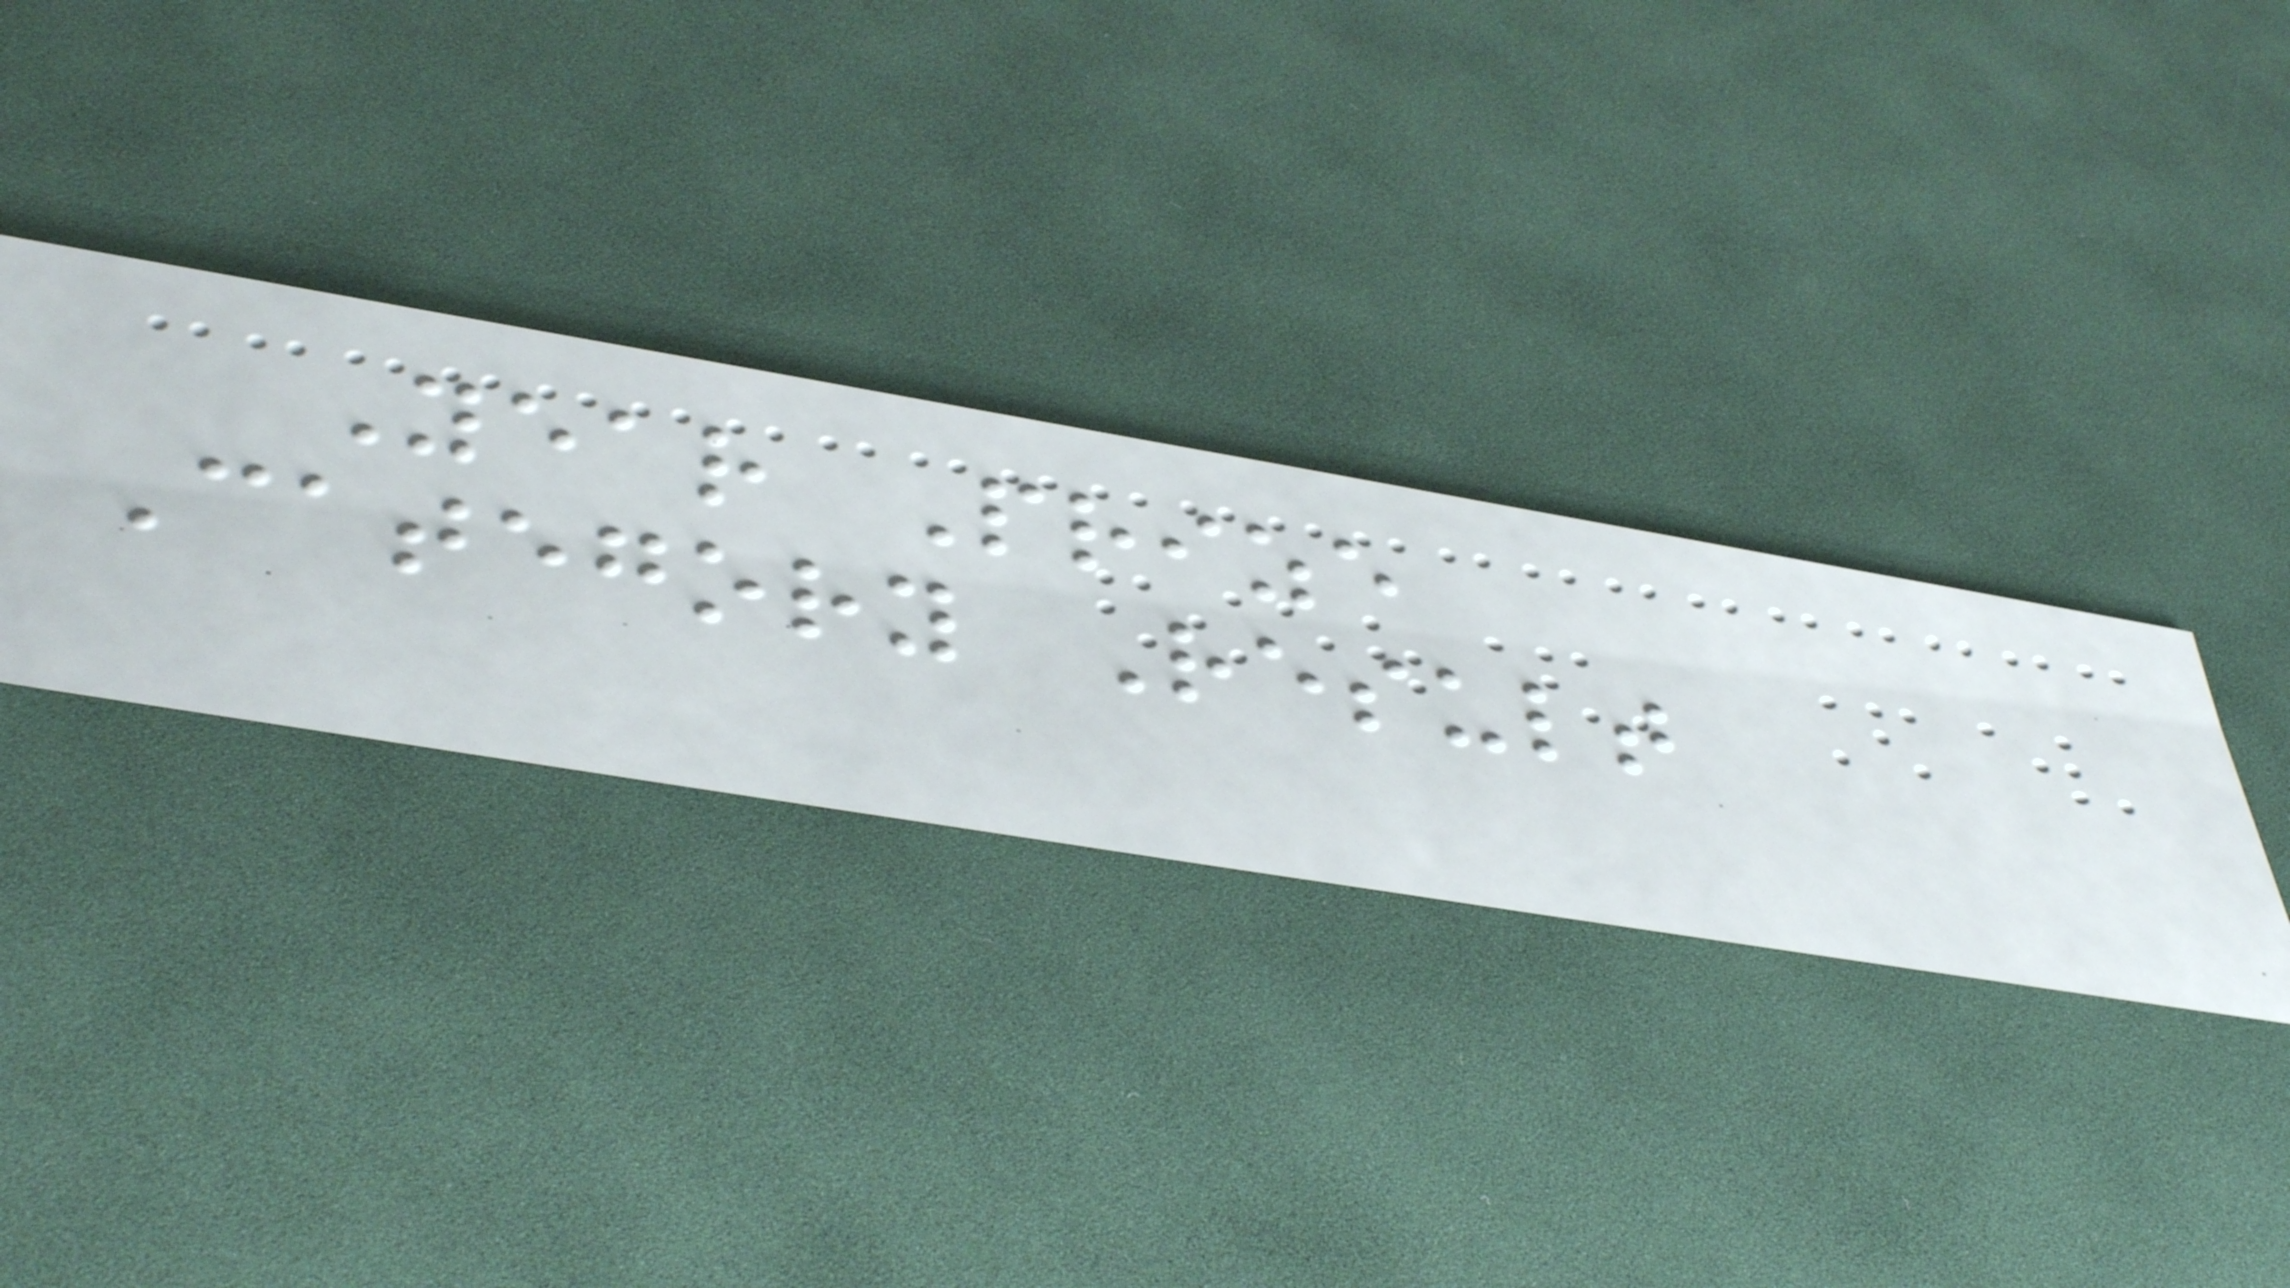Year Prize
Category Result
